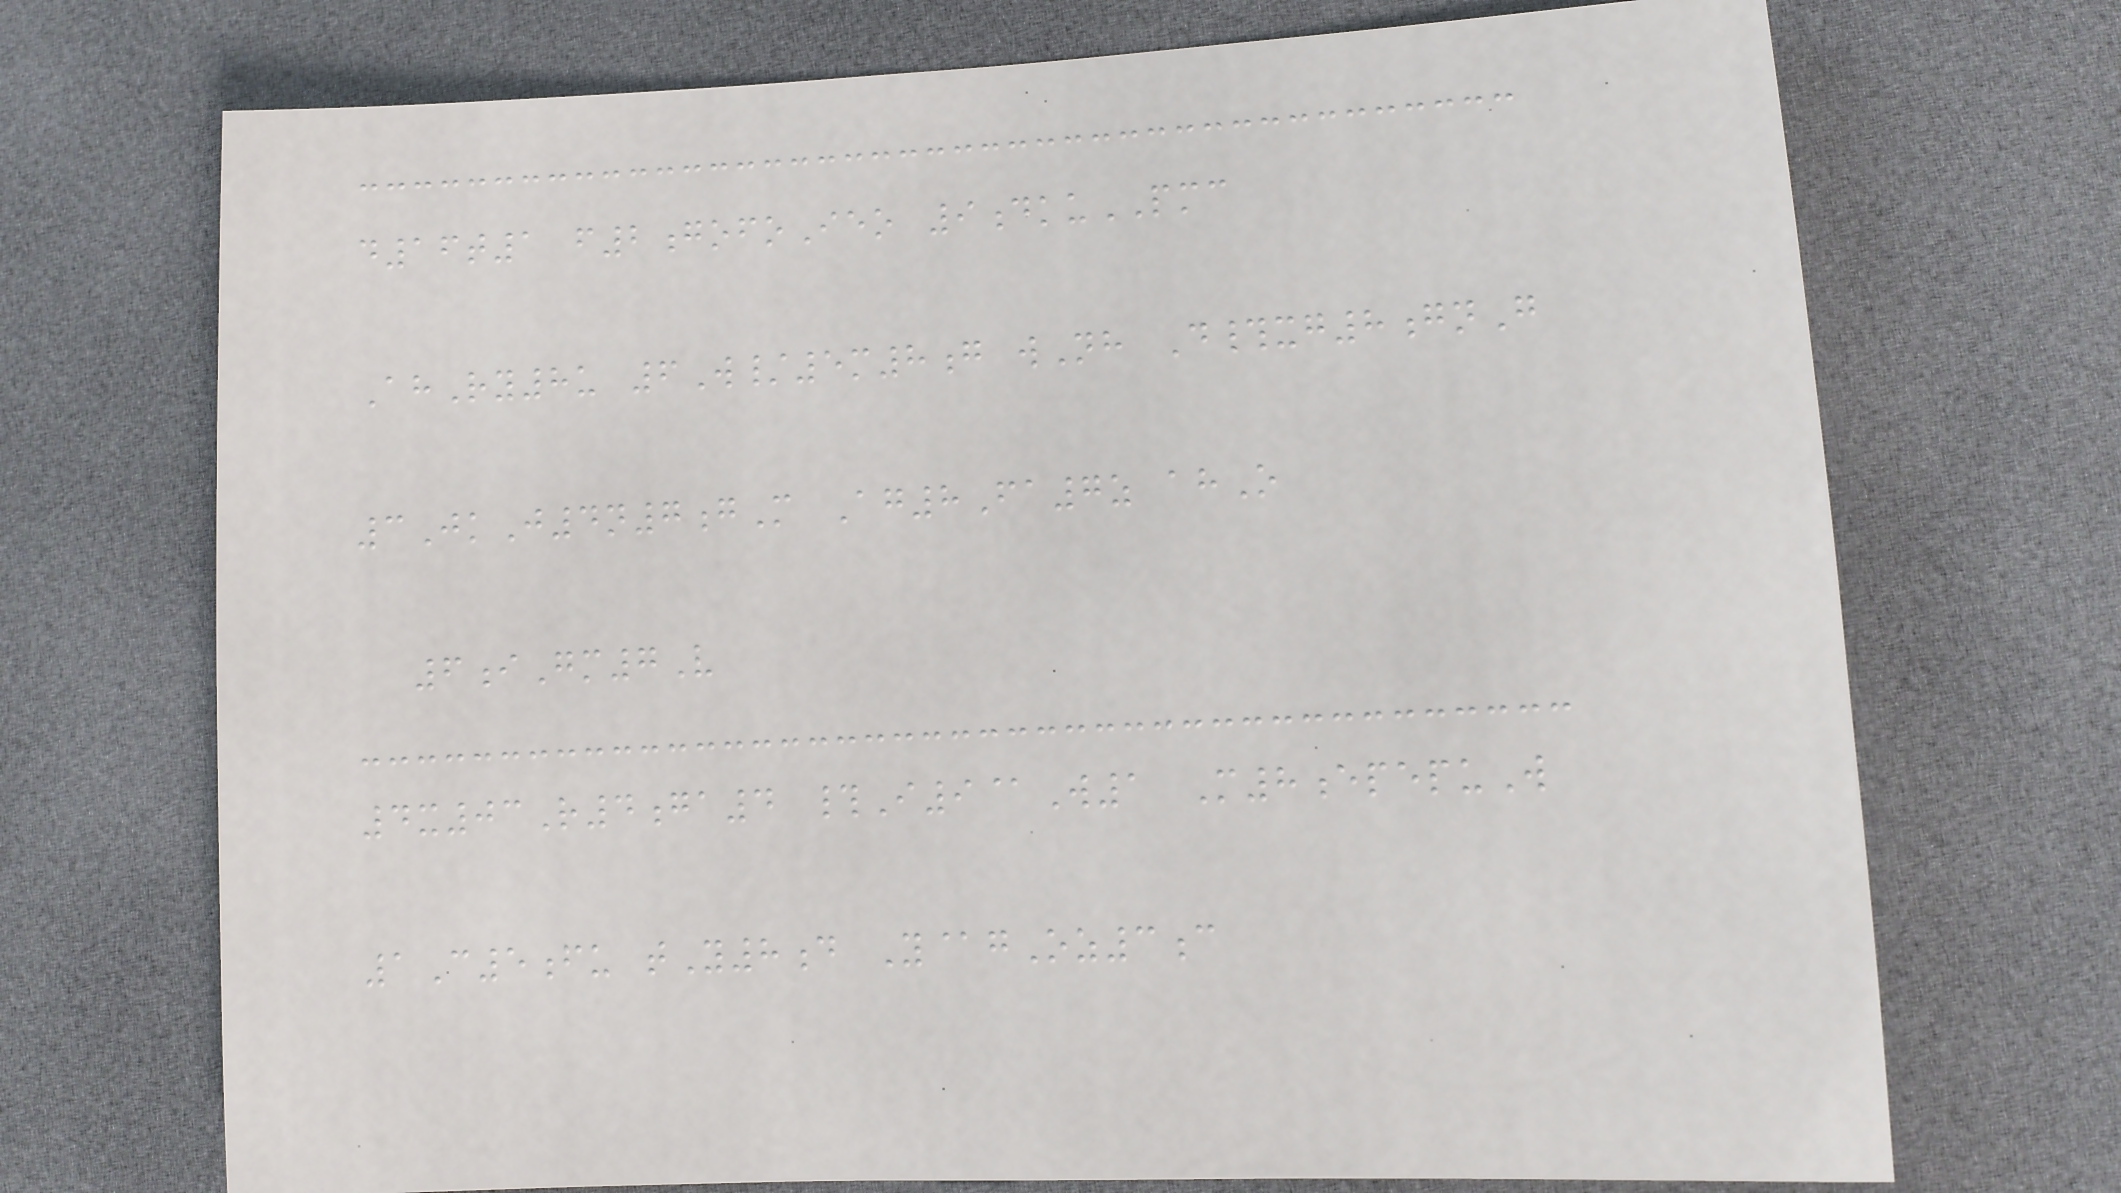d16t1 f2gofoIeo 9dkuPMC
AhRy8u 6W/5m8g wNh D#xg8gnG
3JkJ4n7gM Ag8Fa7z ahO
6iGm7V
4x03R4ga4 #I9@W1 M8epepuW
1C5fu tY8d Y@gOz3c
